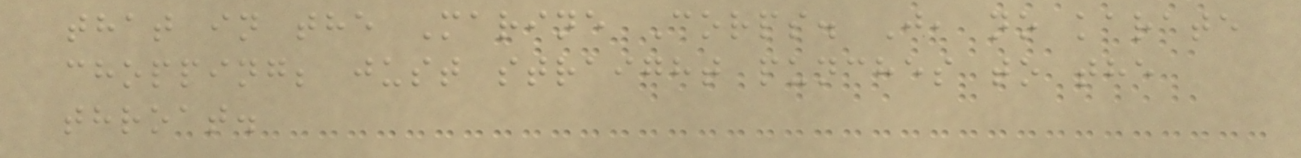that in the Marine Corps. J, no karate
chopping; just straight punches to the
throat.
